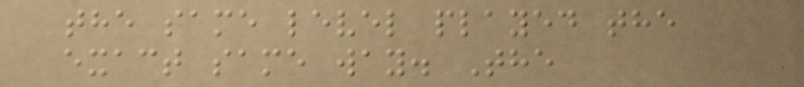the same level played the
exact same way. The
